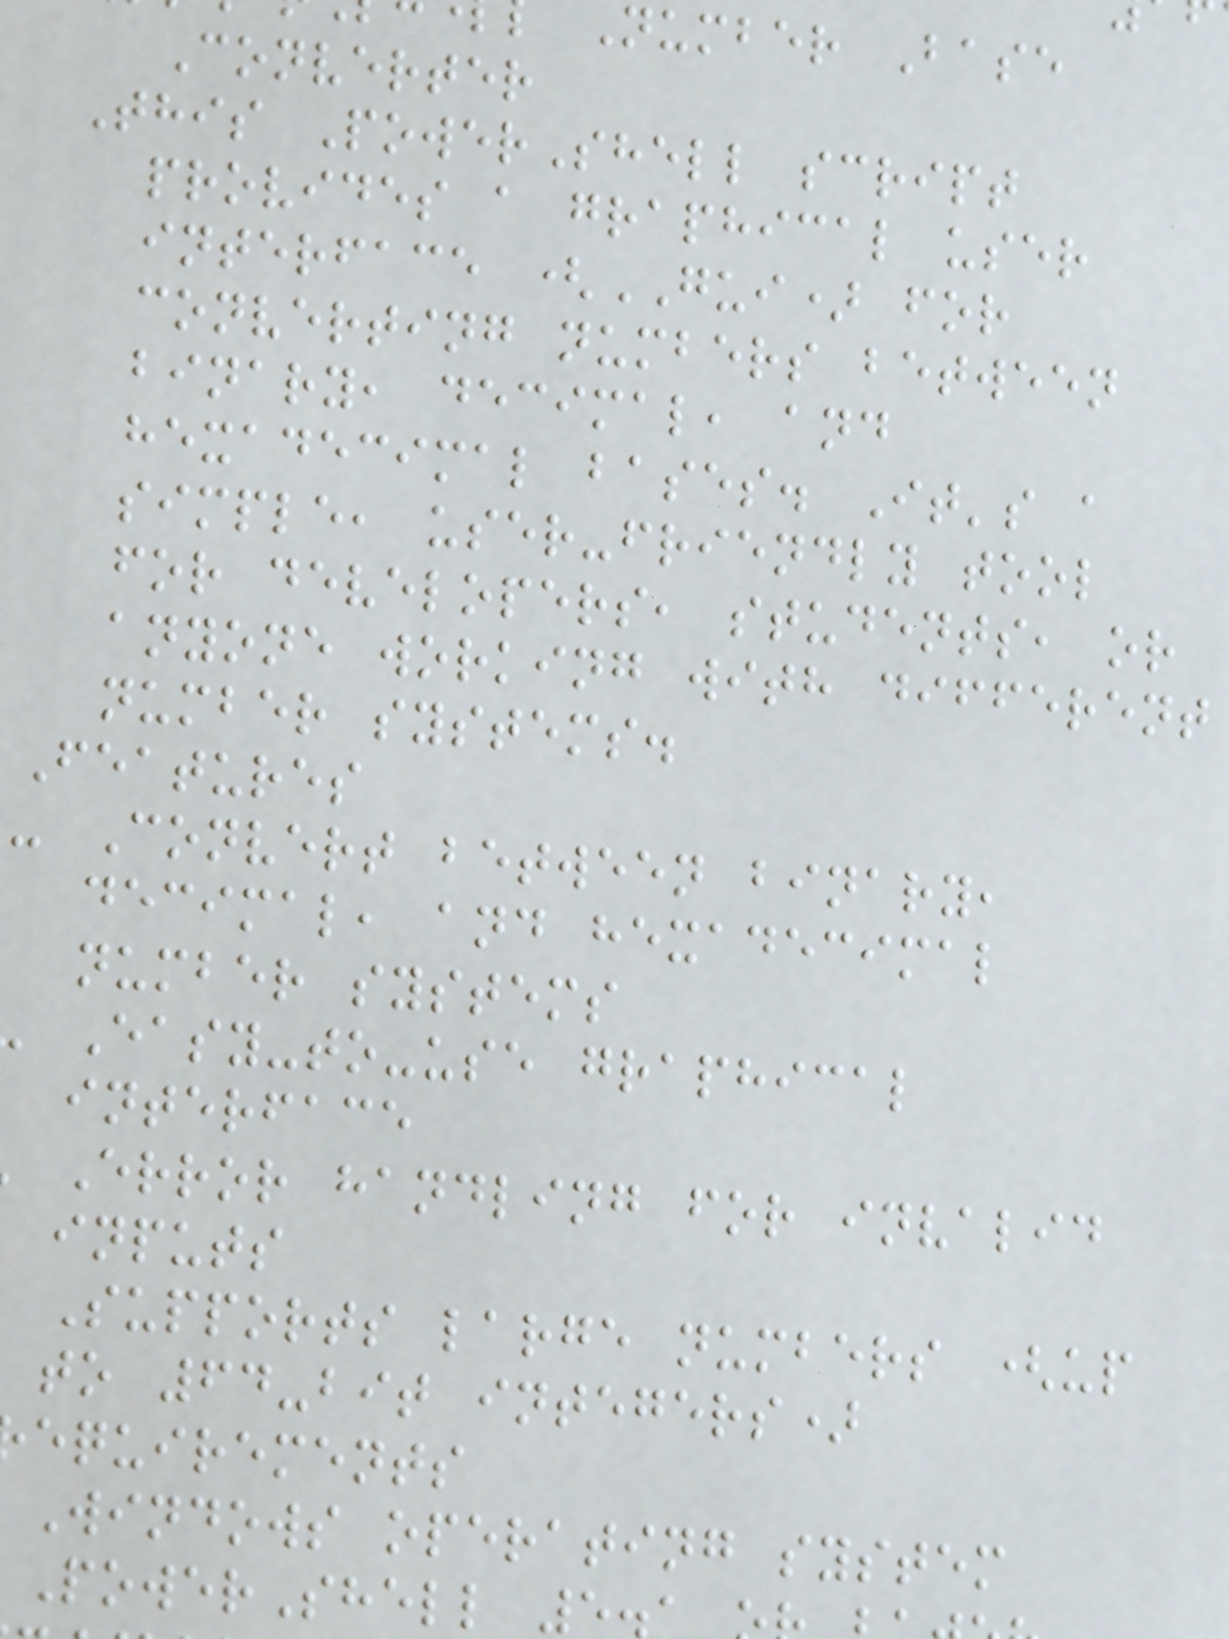Number Base
Converter
This PowerShell script
provides a graphical user
interface (GUI) for
converting numbers between
binary, decimal, and
hexadecimal bases. It's a
simple, user-friendly tool
for developers, students, or
anyone working with different
number systems.
Features
- Convert between binary,
decimal, and hexadecimal
number systems
Easy-to-use graphical
interface
Error handling for invalid
inputs
Supports large numbers (up
to 64-bit integers)
equirements
Windows operating system
PowerShell 5
